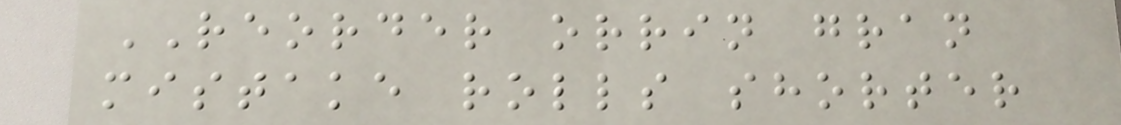REORDER orrin gran
mistake rolls shorter
